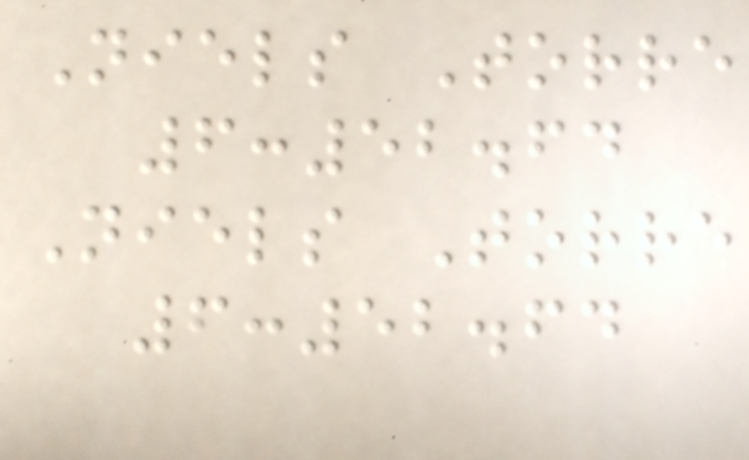Niels Torre
6:52.64
Niels Torre
6:52.64
